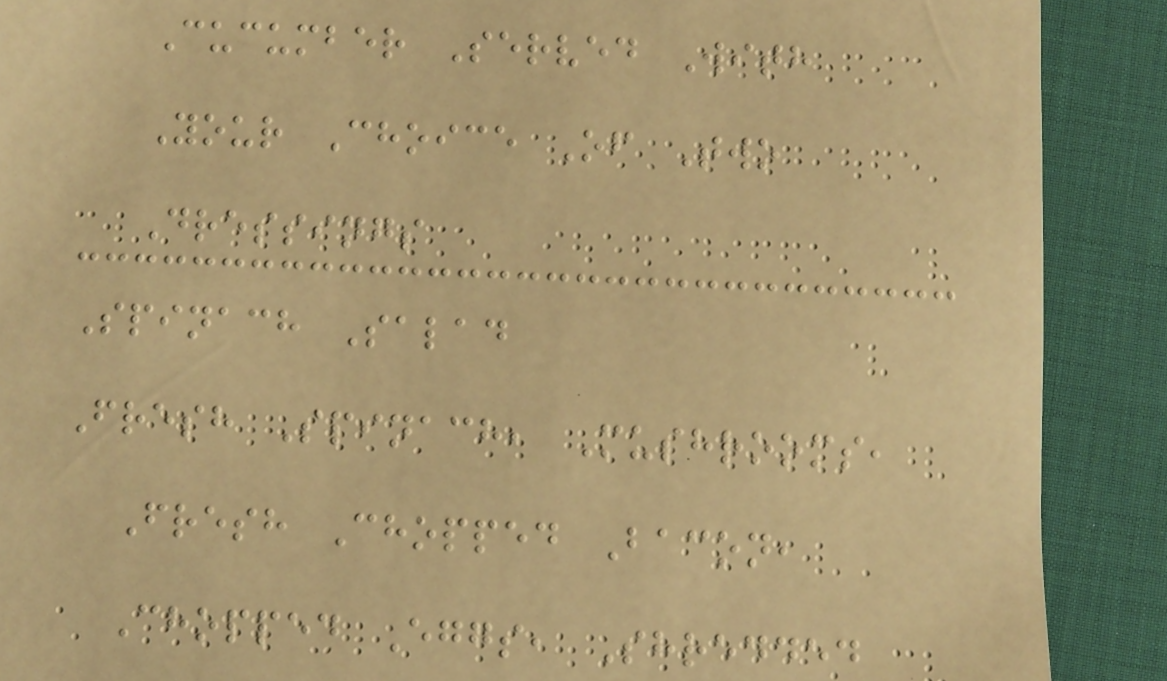Cucumber Served With
Your Choice Of Two
Dressings
Spinach Salad
Fresh Spinach, Mushrooms,
Fresh Chopped Bacon,
Chopped Eggs, Shredded
